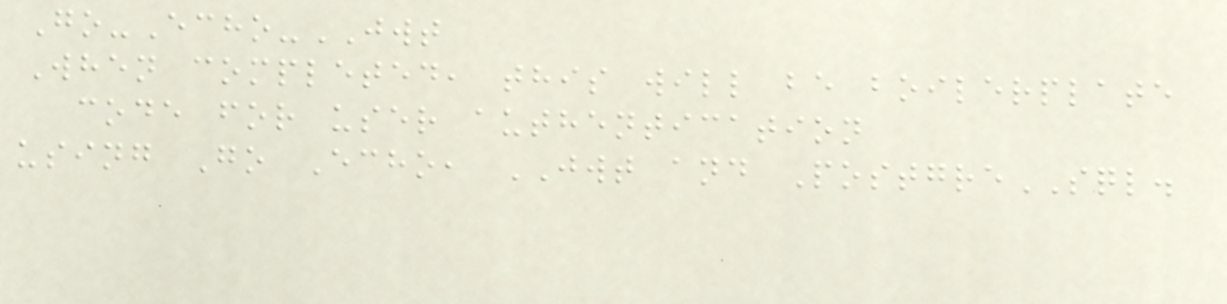Go-Echo-JWT
When completed, this will be boilerplate
code for user authentication
using Go Echo, JWT and PostgreSQL.
